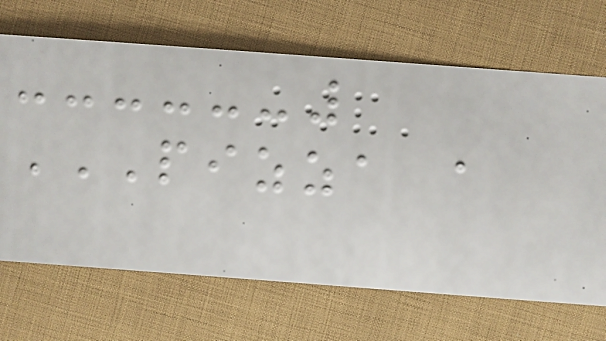PIZZA A
